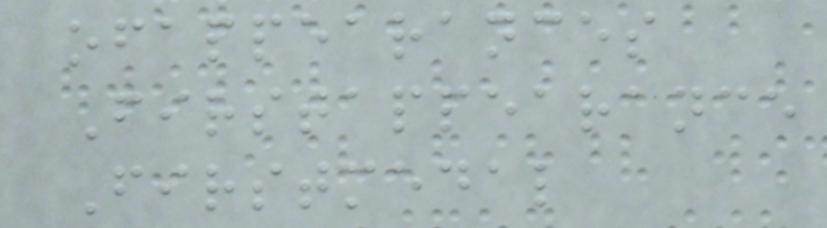ofappearances
Firstappearance
Firstmedal
